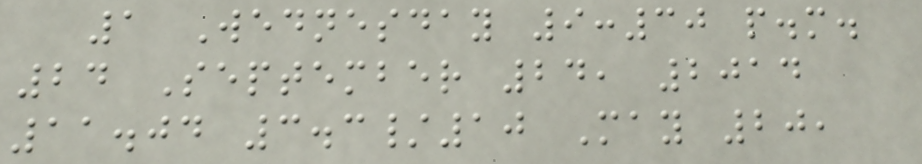1 Wednesday 9:30 p.m.
24 September 24, 2014
11.04 3.3/10 May 20,
